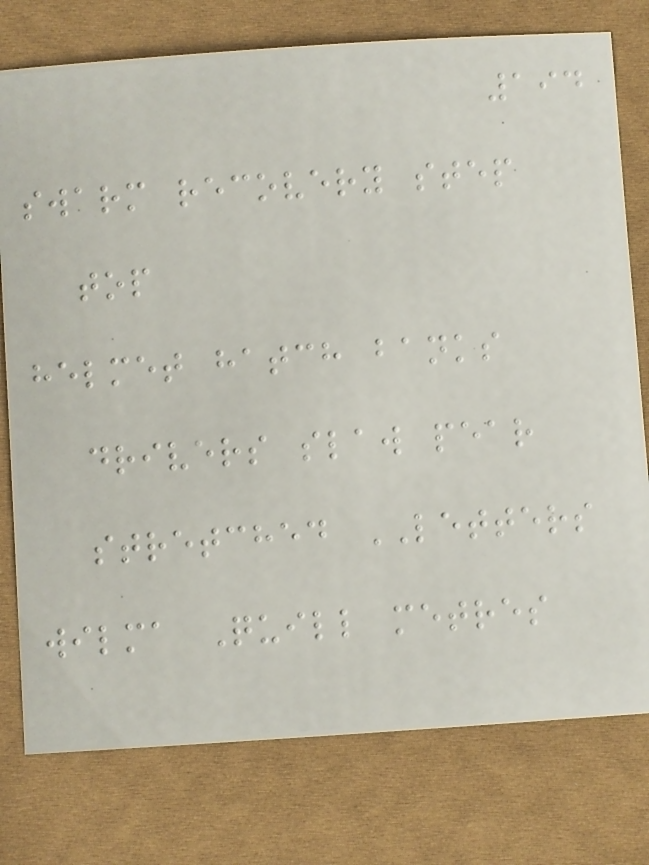194
swarm recovery step
top
helmet hatch banks
drivers slaw pear
stretched LETTERS
wilma Quill metres
